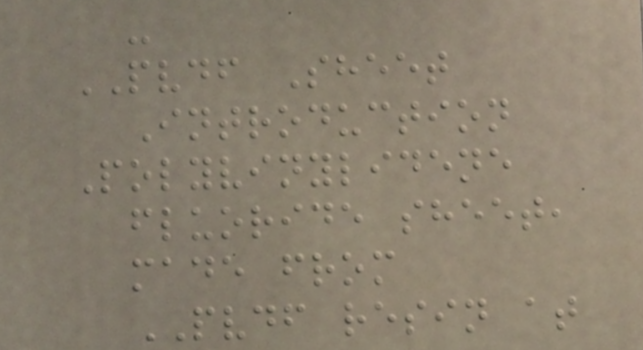-
PVDF Sheet
Introduction
Polyvinylidene
fluoride sheet,
made from
PVDF resin at
